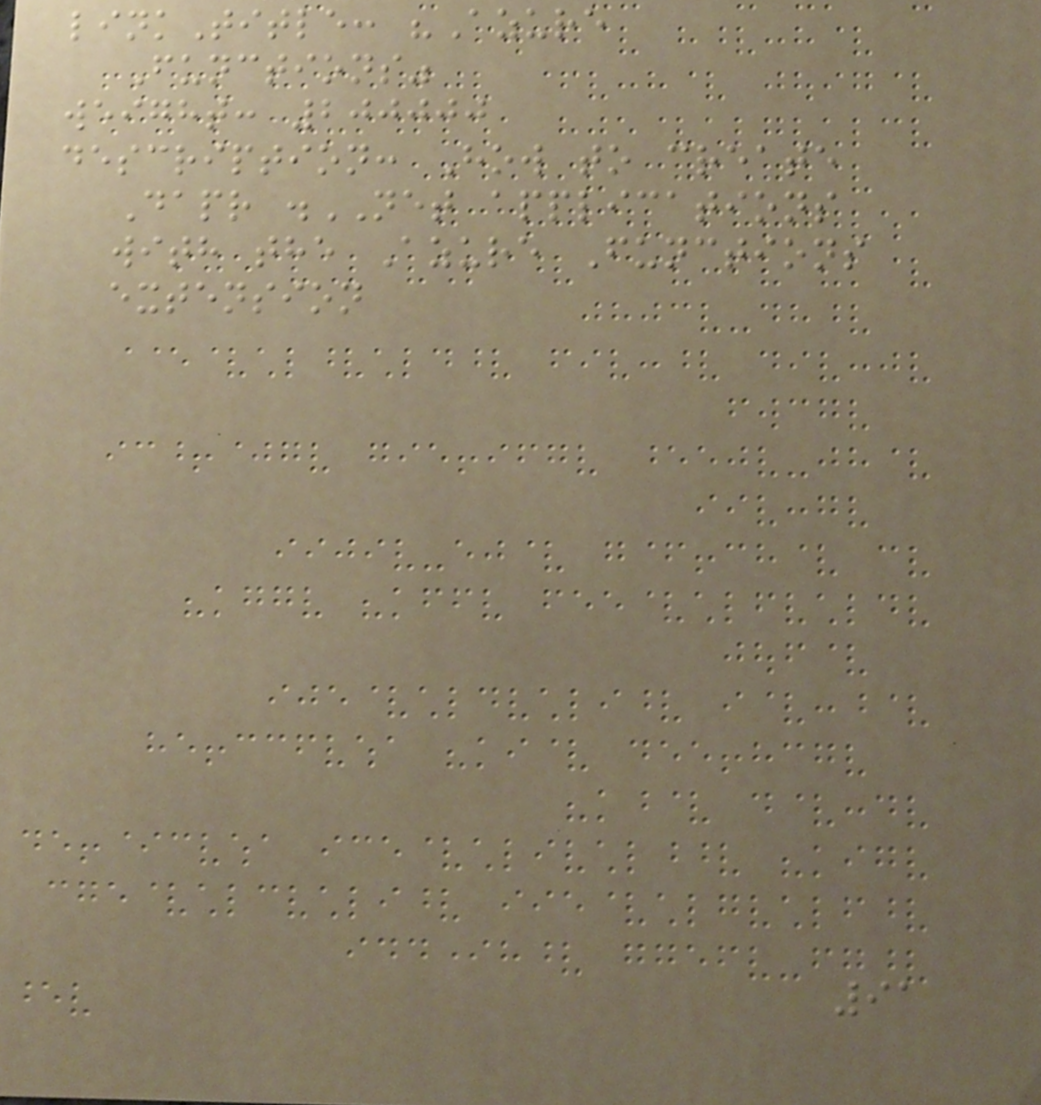linkTitle: "Azure
Functions"
weight: 200000
description: How to create
Dapr .NET applications
with the Azure Functions
extension
91
